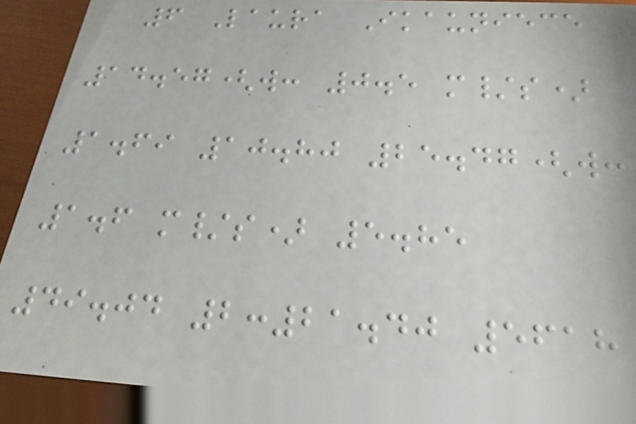6 Laura Ikauniece
14.57(w: 0.5 m/s)
1.69 10.80 25.47(w:
1.6 m/s) 5.85
49.04 2:21.40 5618
